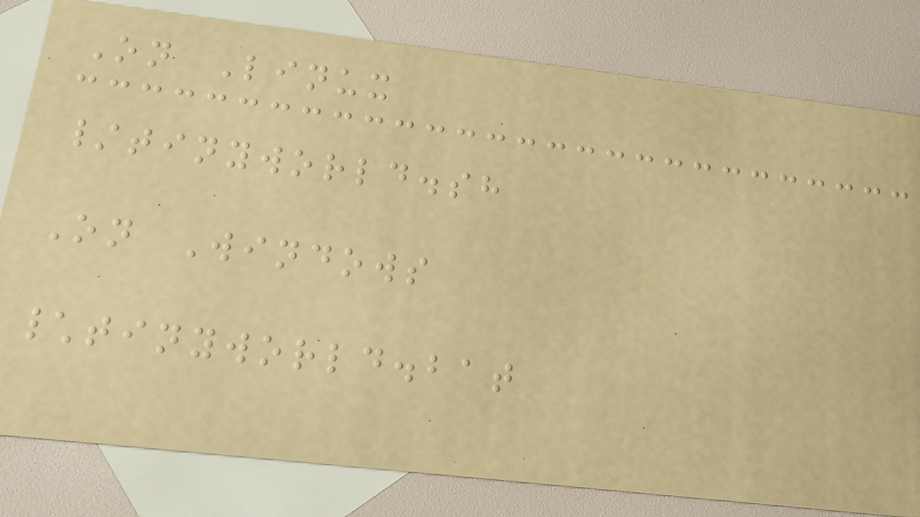On Linux
/tinyworld.sh
On Windows
\tinyworld.bat
